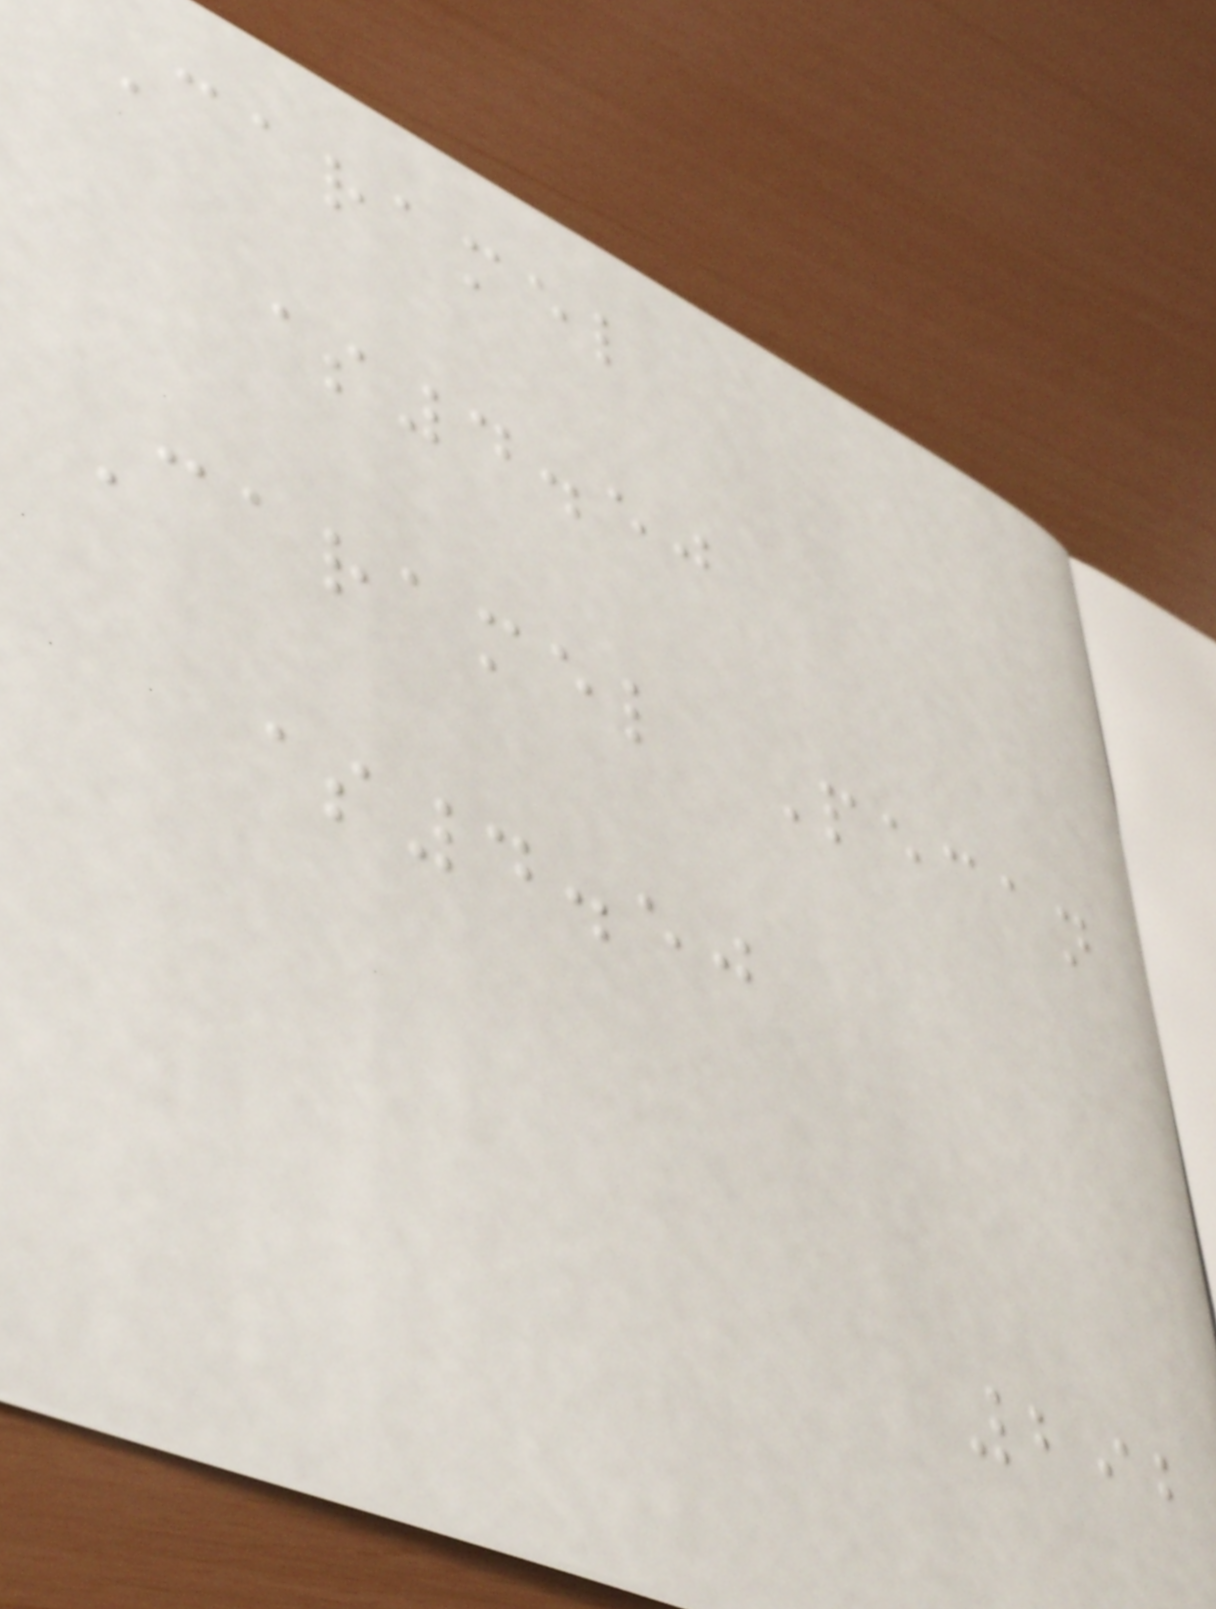Caramel
$4.50
Caramel Pecan
$4.50
292
